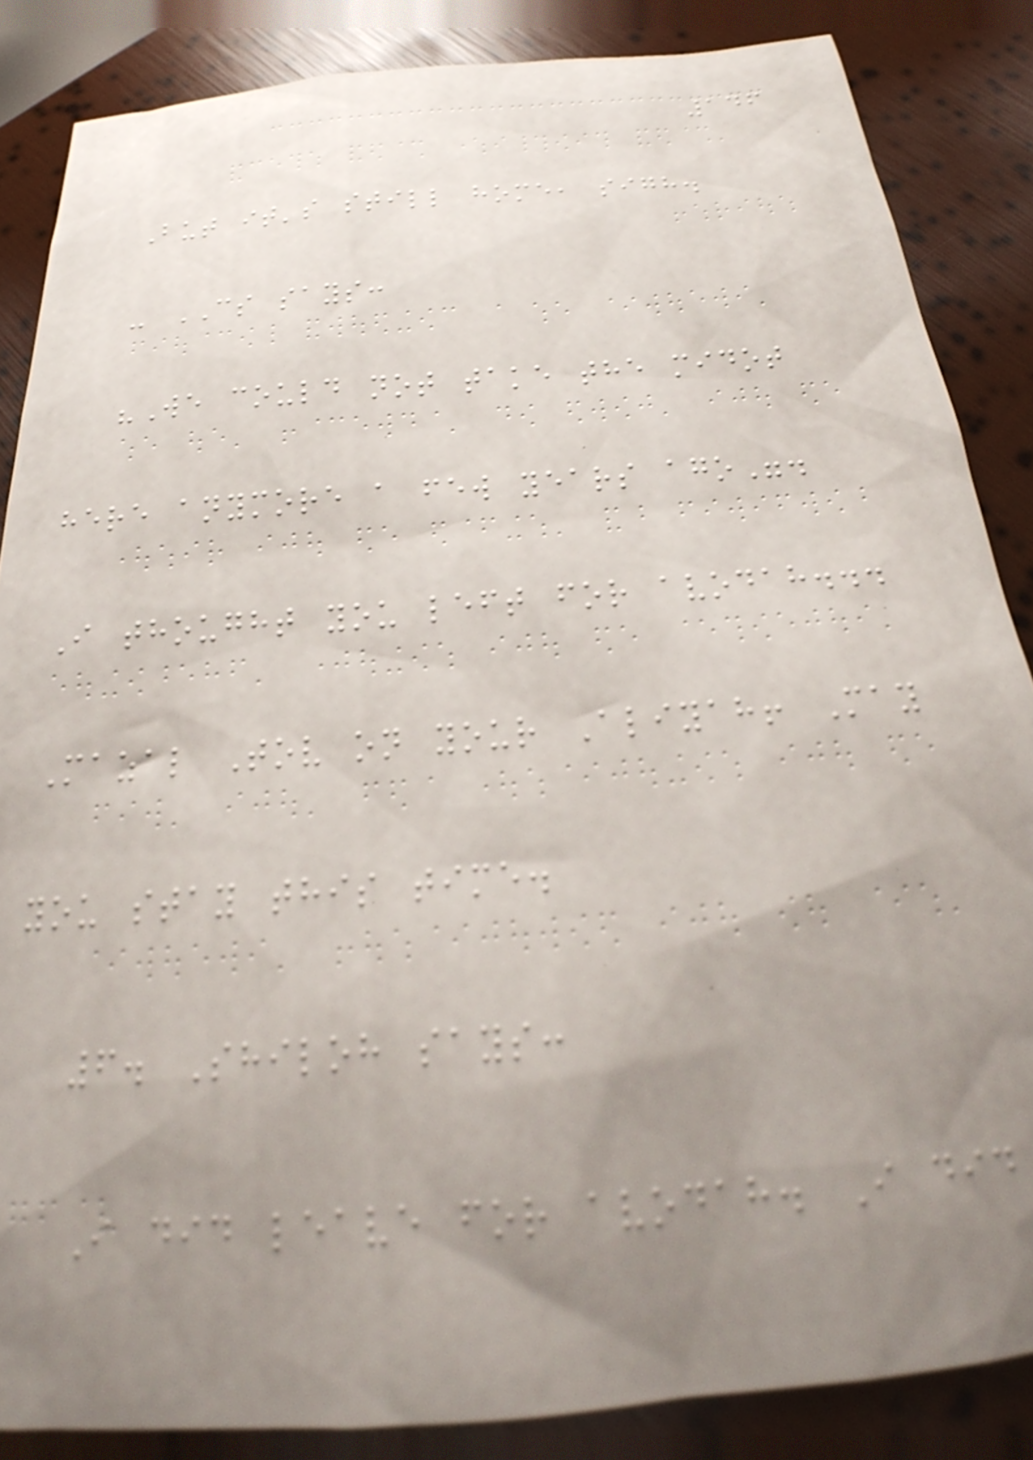146
But it's still home, sigh.
- CS says:
"We could not take the midot
here anymore a few years ago".
I thought you left for avodah...
Mazal Tov on your Aliyah! May
you stay this time.
6. Shiloh says:
I did leave for avodah. I did
